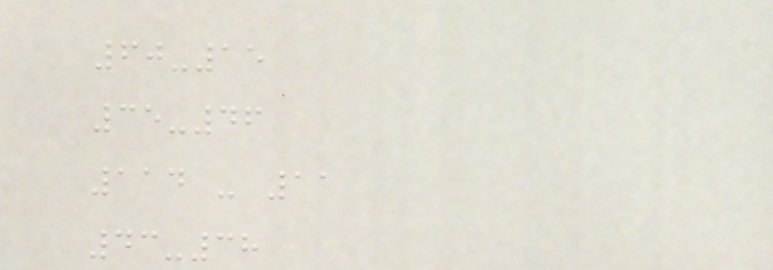60-15
35-46
114 - 11
43-38
